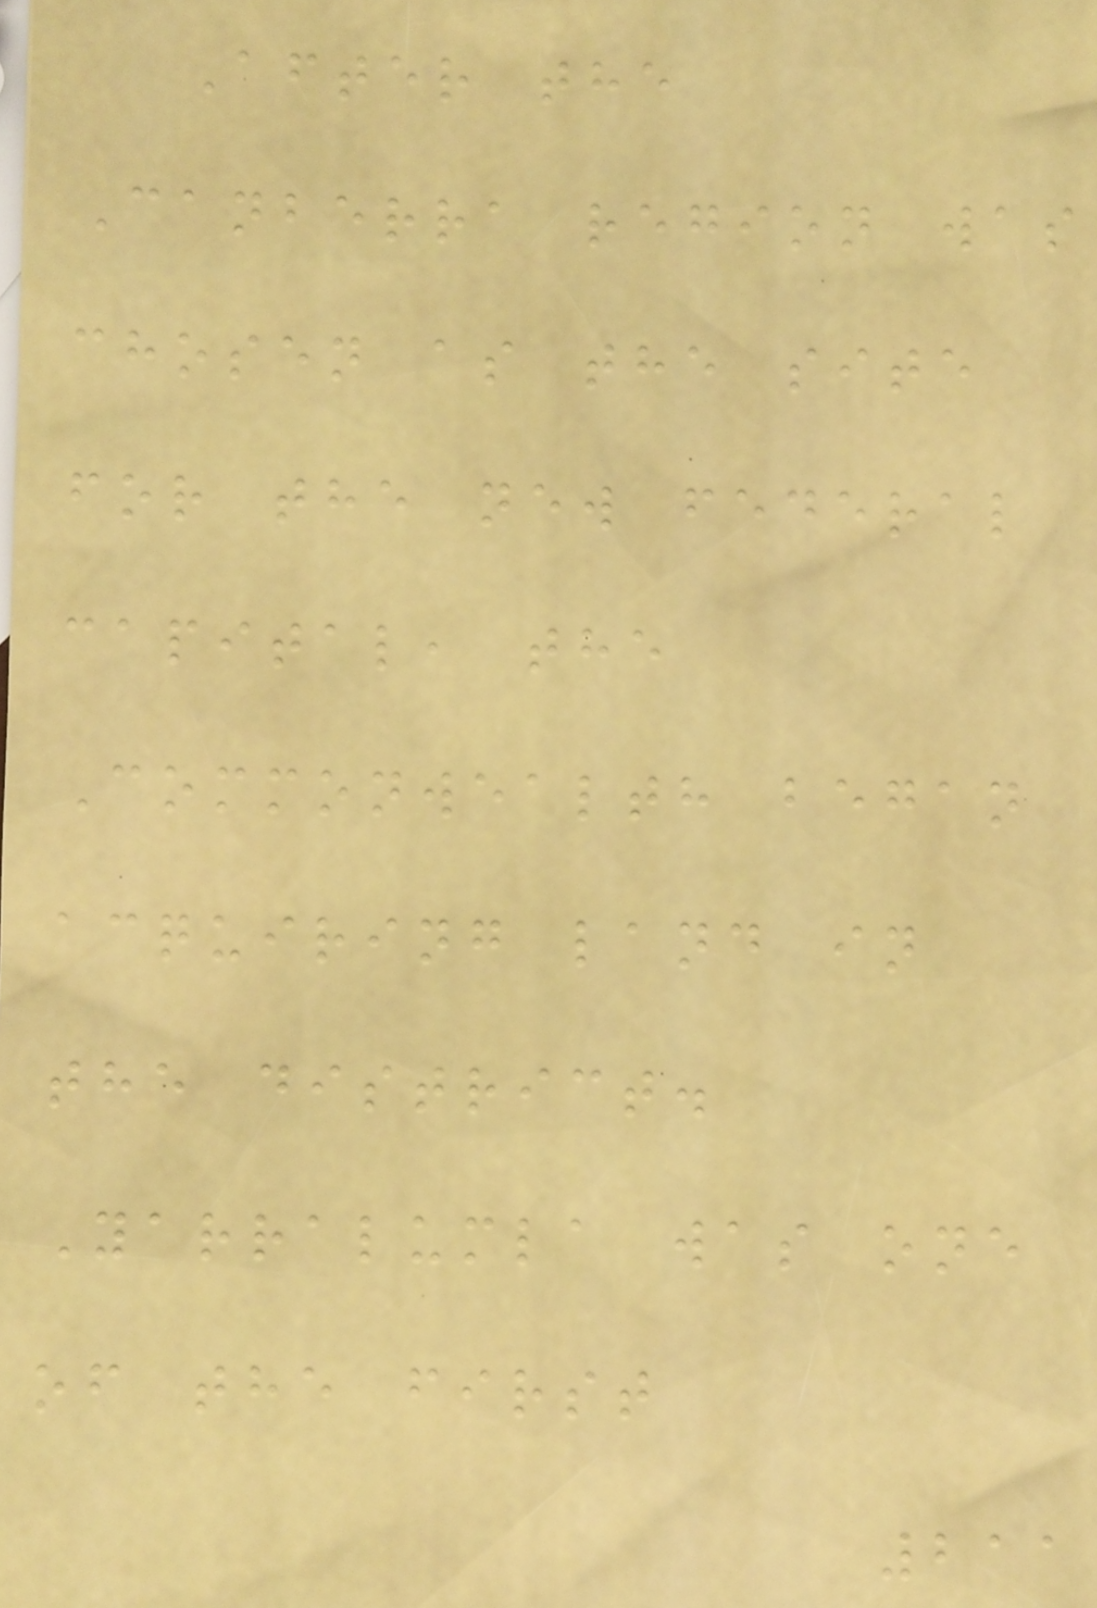After the
Canberra region was
chosen as the site
for the new federal
capital, the
Commonwealth began
acquiring land in
the district.
Yarralumla was one
of the first
211
